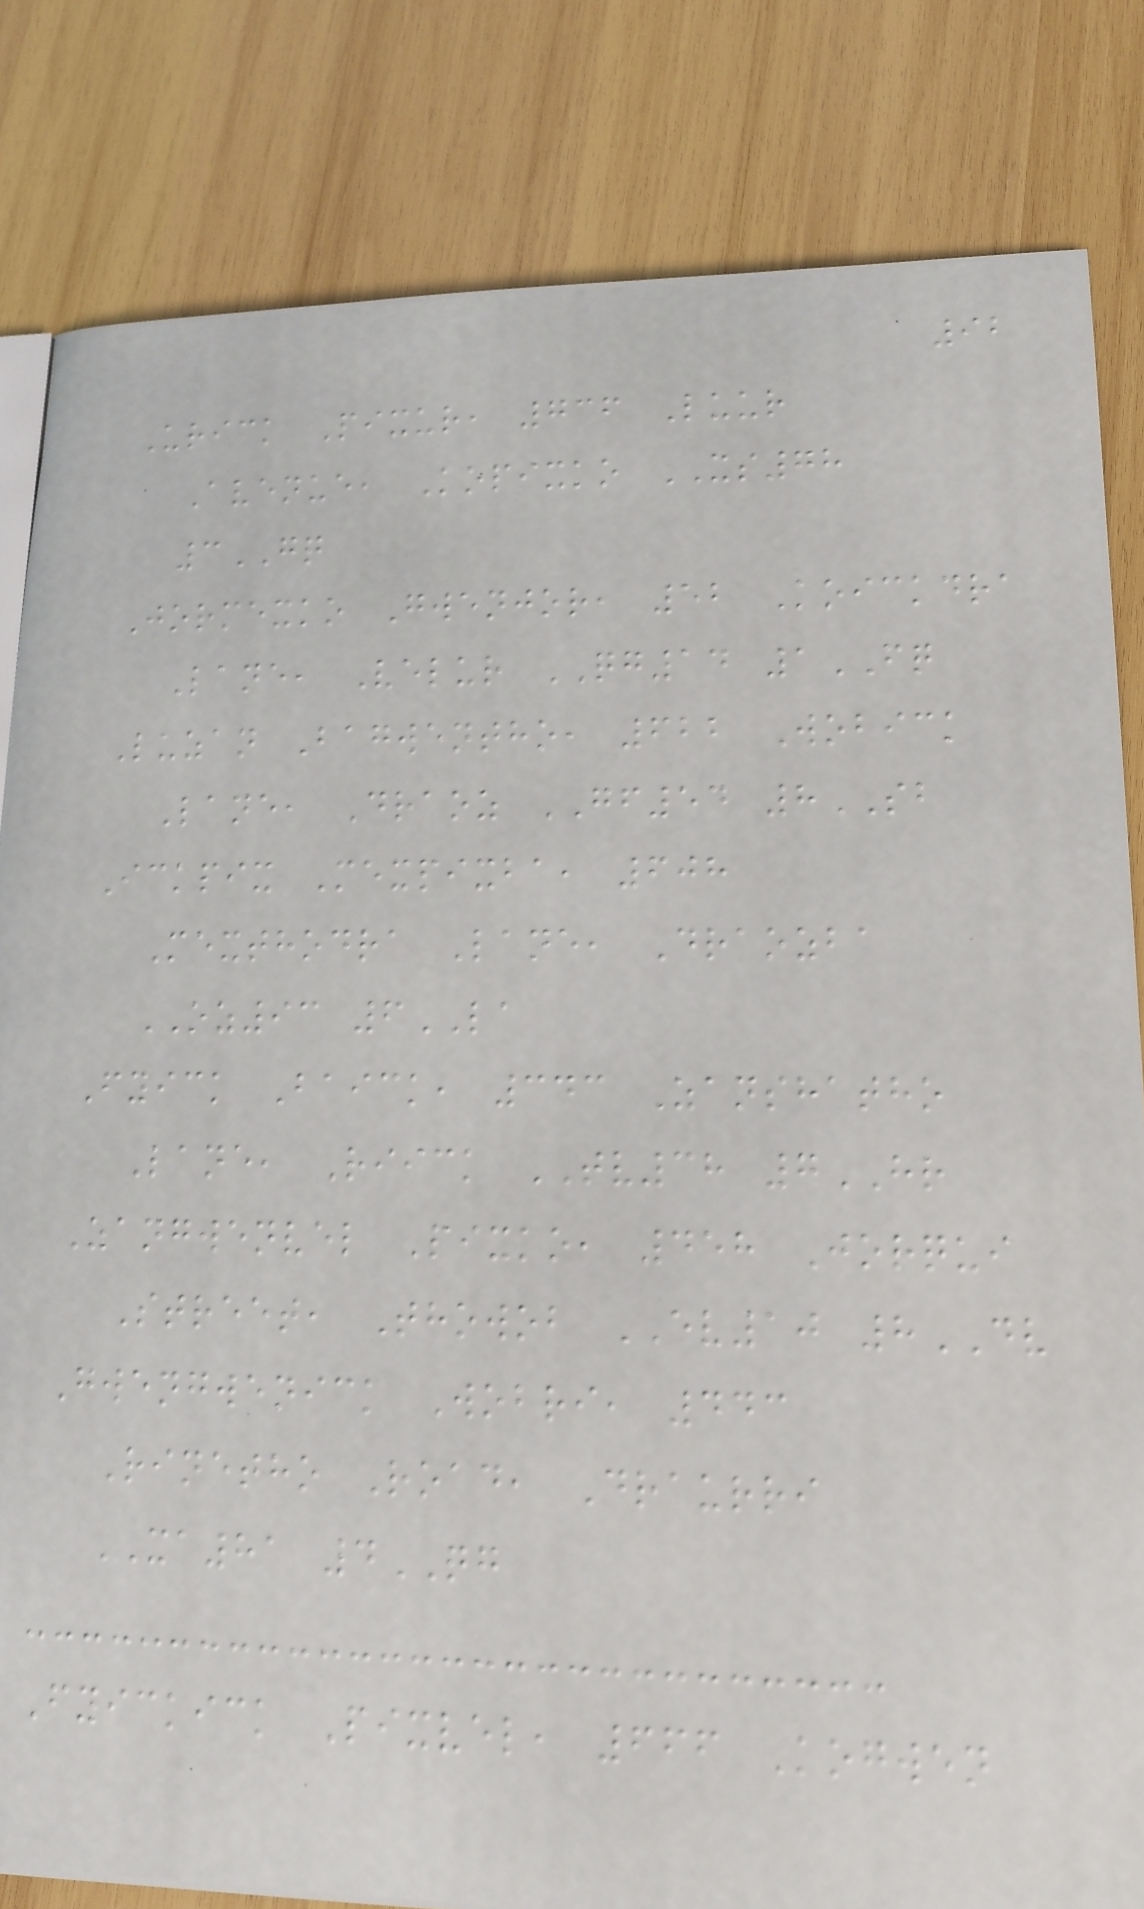92
Urick Pixur, 736 Luur
Avenue, Kopixko XS78
3GQ
Jormexko Gwenjor, 52 Koickdra
Lane, Velur QG14 1FQ
Luzan Bagwentho, 622 Wobick
Lane, Draoz GF54 8SB
Ickpix Mexpixba, 608
Mexthodra Lane, Draozba
OZ93 6LA
Fyick Baick, 343 Zanshatho
Lane, Riick TV38 7HR
Zangwenvel Pixko, 458 Jorqui
Street, Thowob EV10 8DV
Gwengwenick Wobri, 443
Rinetho Road, Draurri
XA81 4QG
Fyickick Pixvel, 666 Kogwen
